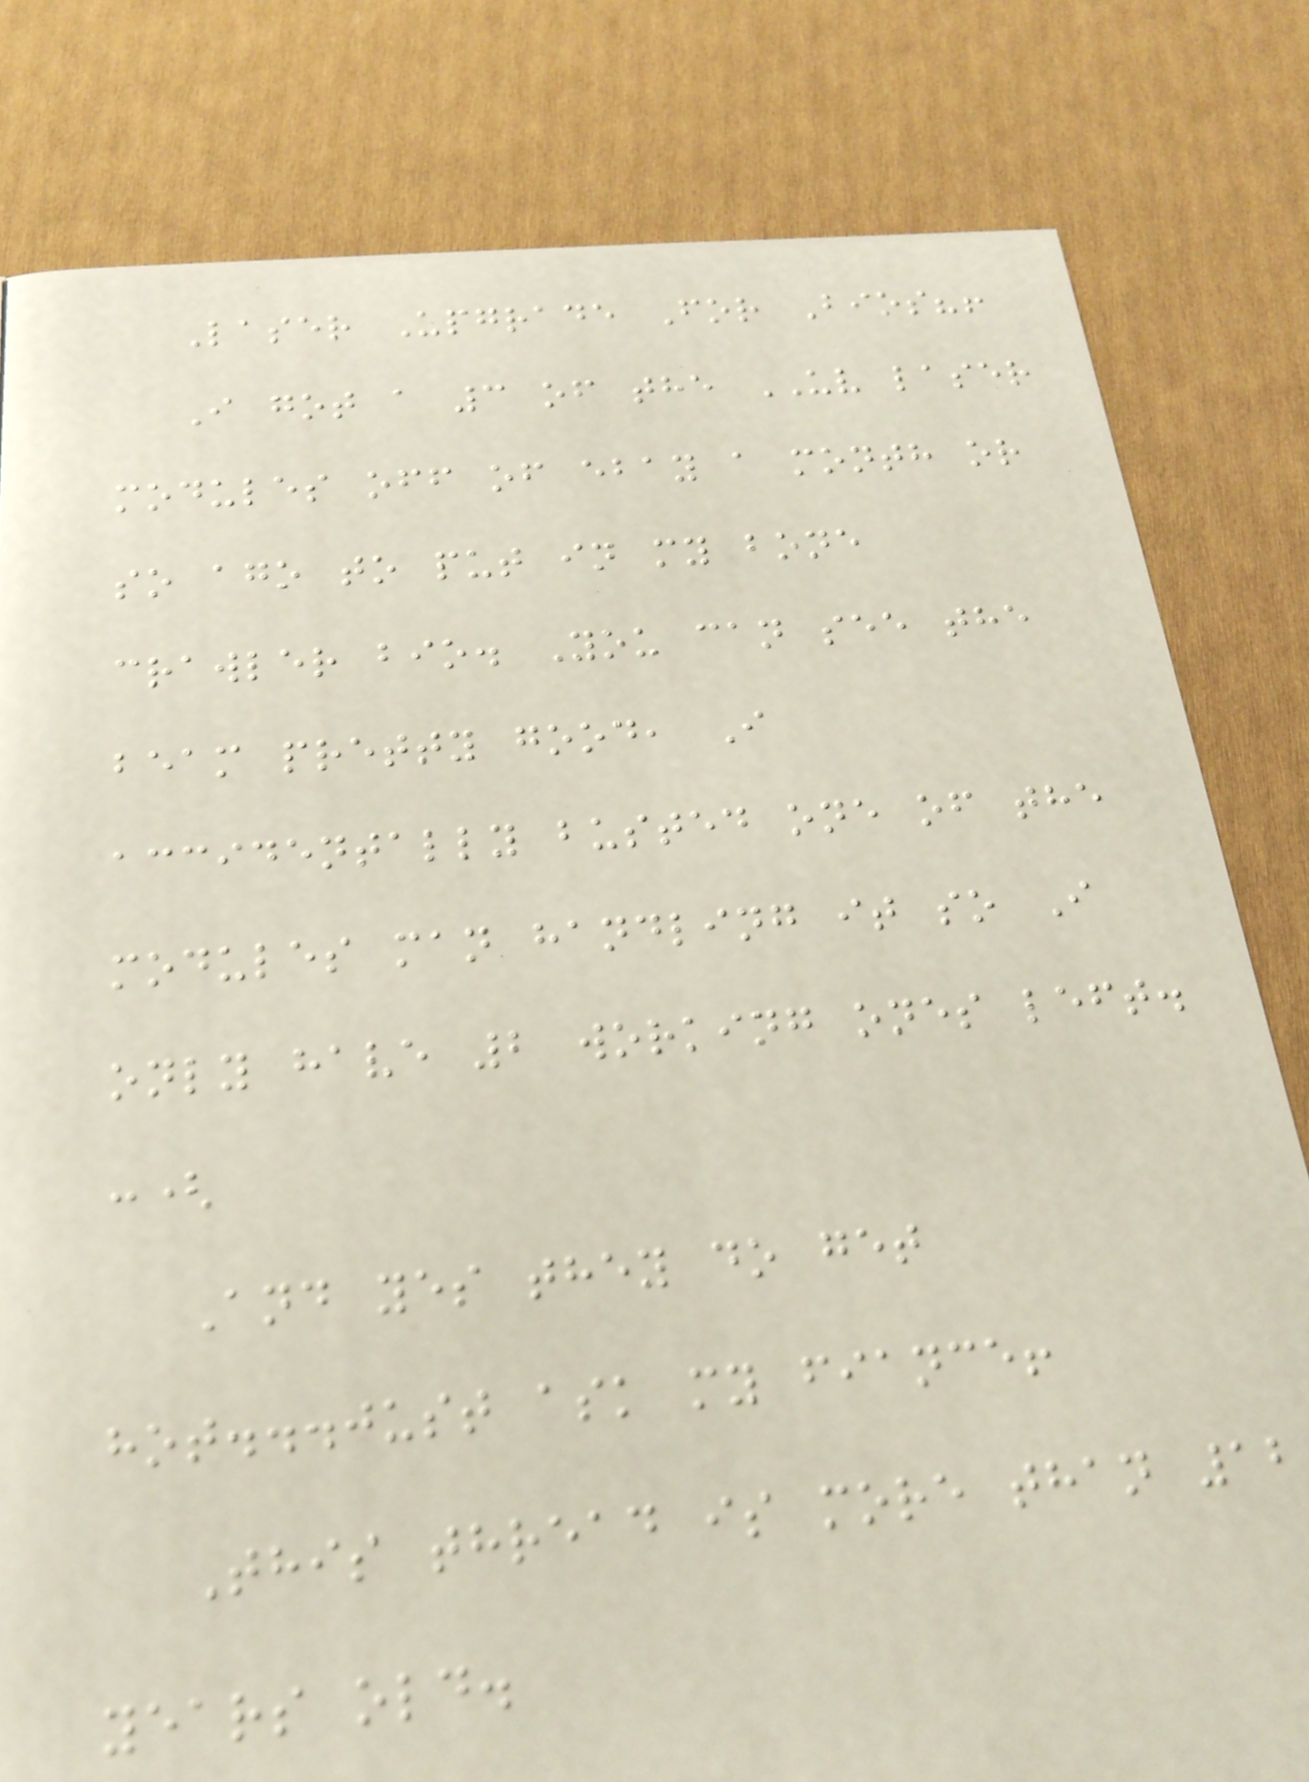Laser Upgrade For Bios?!
I got a 3 of the UV laser
modules off of ebay a month or
so ago to put in my bone
crawler bio. You can see the
beam pretty good, I
accidentally busted one of the
modules man handling it so I
only have 2 working ones left.
:(
And yes they do get
hot...just ask my fiance!
This thread is more than 12
years old.
